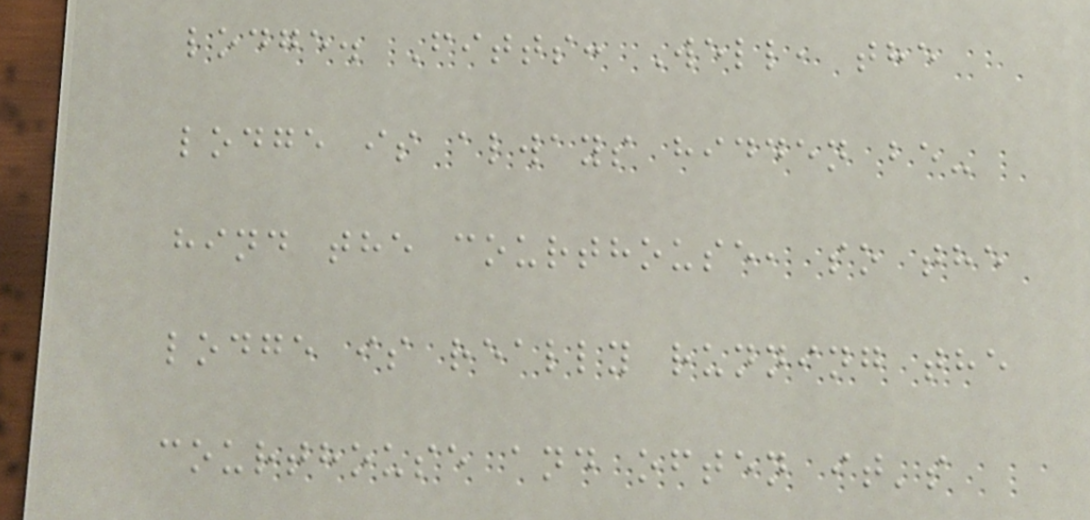lodge. Fitts: Well, the
lodge is always hidden be-
hind the courthouse, so the
lodge is really running the
courthouse and often it's
